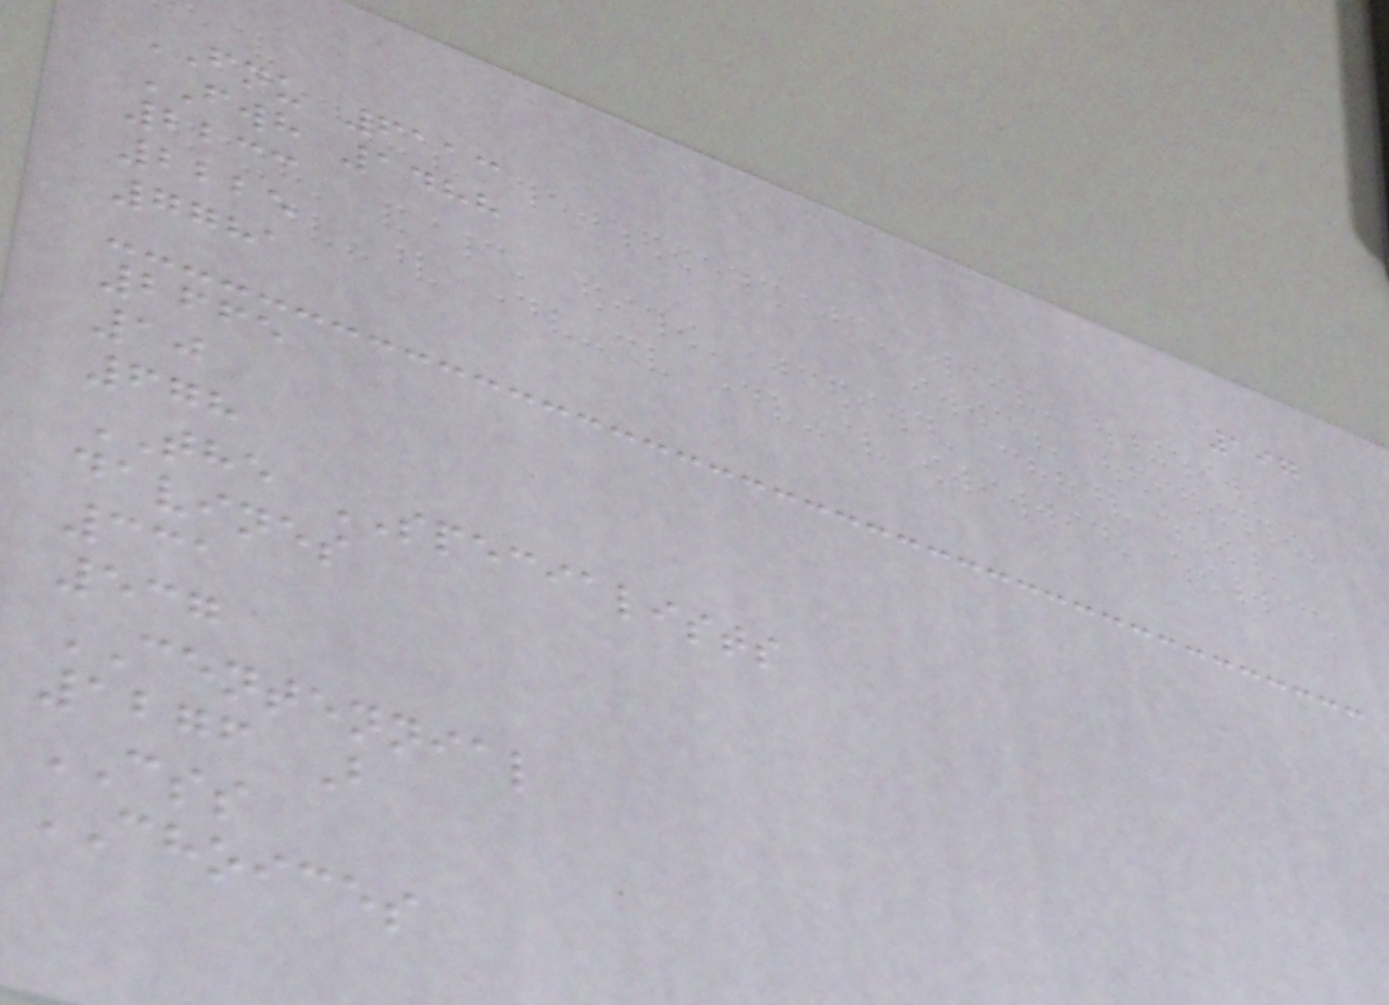197
FNU 6113
FWH 1488
2233
2225
7781
2665
10
678
THE SPECIALISTS
davines
331
537
CENTENNIAL
1276 B
CSS
CHOICES
